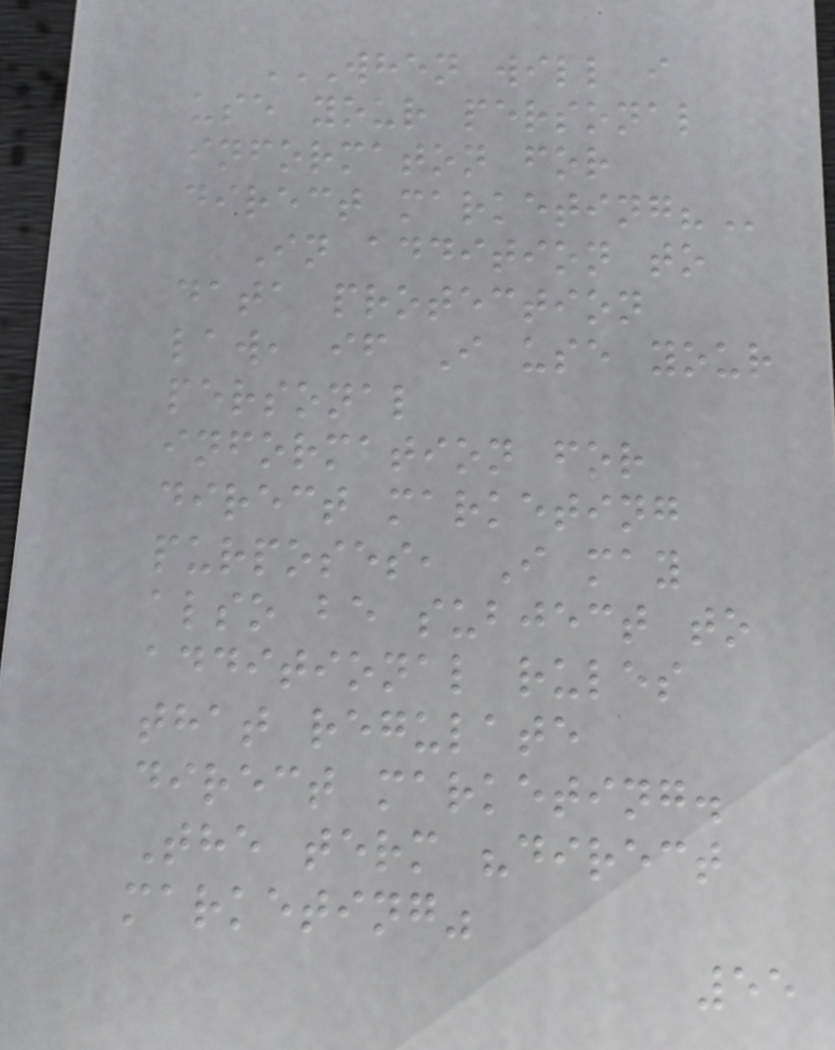WHEN WILL I
USE YOUR PERSONAL
INFORMATON FOR
DIRECT MARKETING?
In addition to
data protection
law, if I use your
personal
information for
direct marketing
purposes, I may
also be subject to
additional rules
that regulate
direct marketing.
The term "direct
marketing"
55
